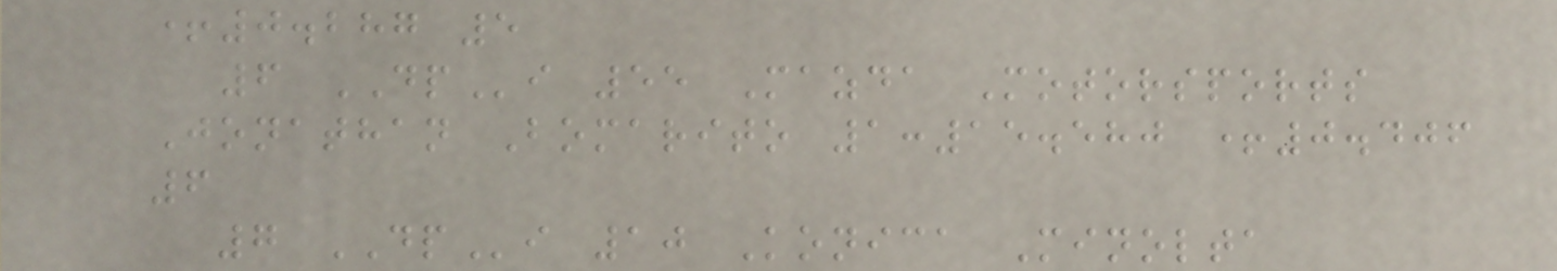+0.287 5
6 DPi 55 Mazda Motorsports
Jonathan Bomarito 1:15.580 +0.406
6
7 DPi 10 Konica Minolta
